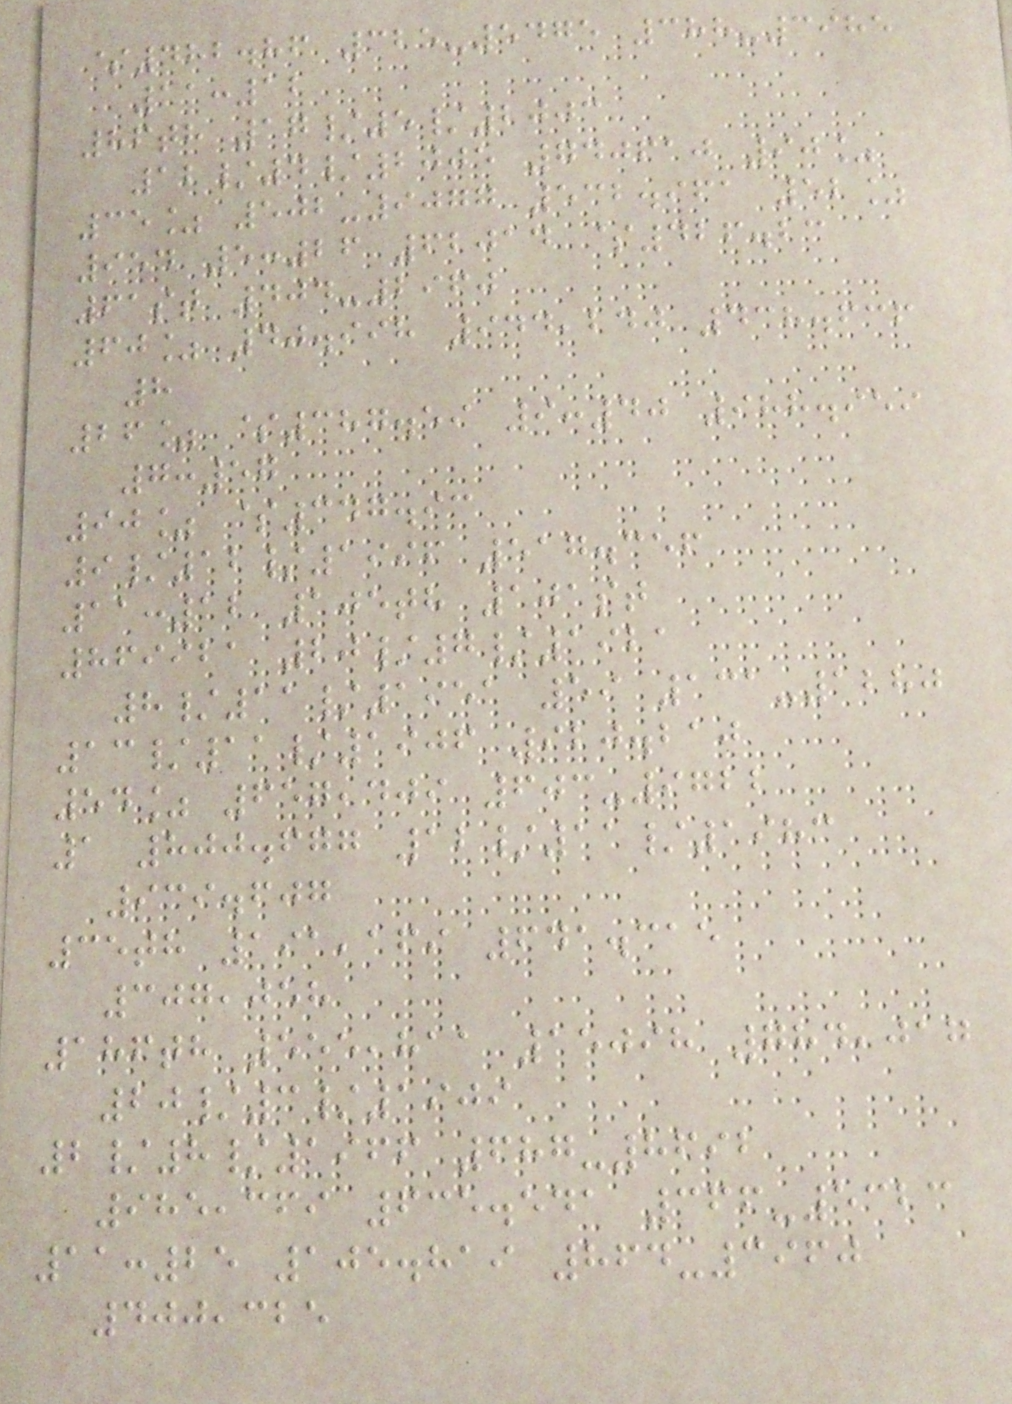$482.86 325-5475 388-3985
11:12
86th 17/5/2003
12/4/2005 740610 90%
35% 502-9077 532.961 52%
954 5:26 62014 $426.23
61st 404-2960
60% 40.998 944,240 438.636
8
26% $387.59 9:40 988.959
7:57
90% $347.93
9/12/1996 517.356
11:12 105th 101st
869921 20/7/1921
8/11/1951 59 131-1280
13/11/1906 920.210
54% 657,409 603-9722
1 800.677 12/11/1983
939.607
35th 191,169 641.315
307,058
186th 555,811 15098 784,017
20/3/1909
2/8/1966 687-8692
985,369 635.541 366-5323
11:25 105.819 864-3960
400,325
